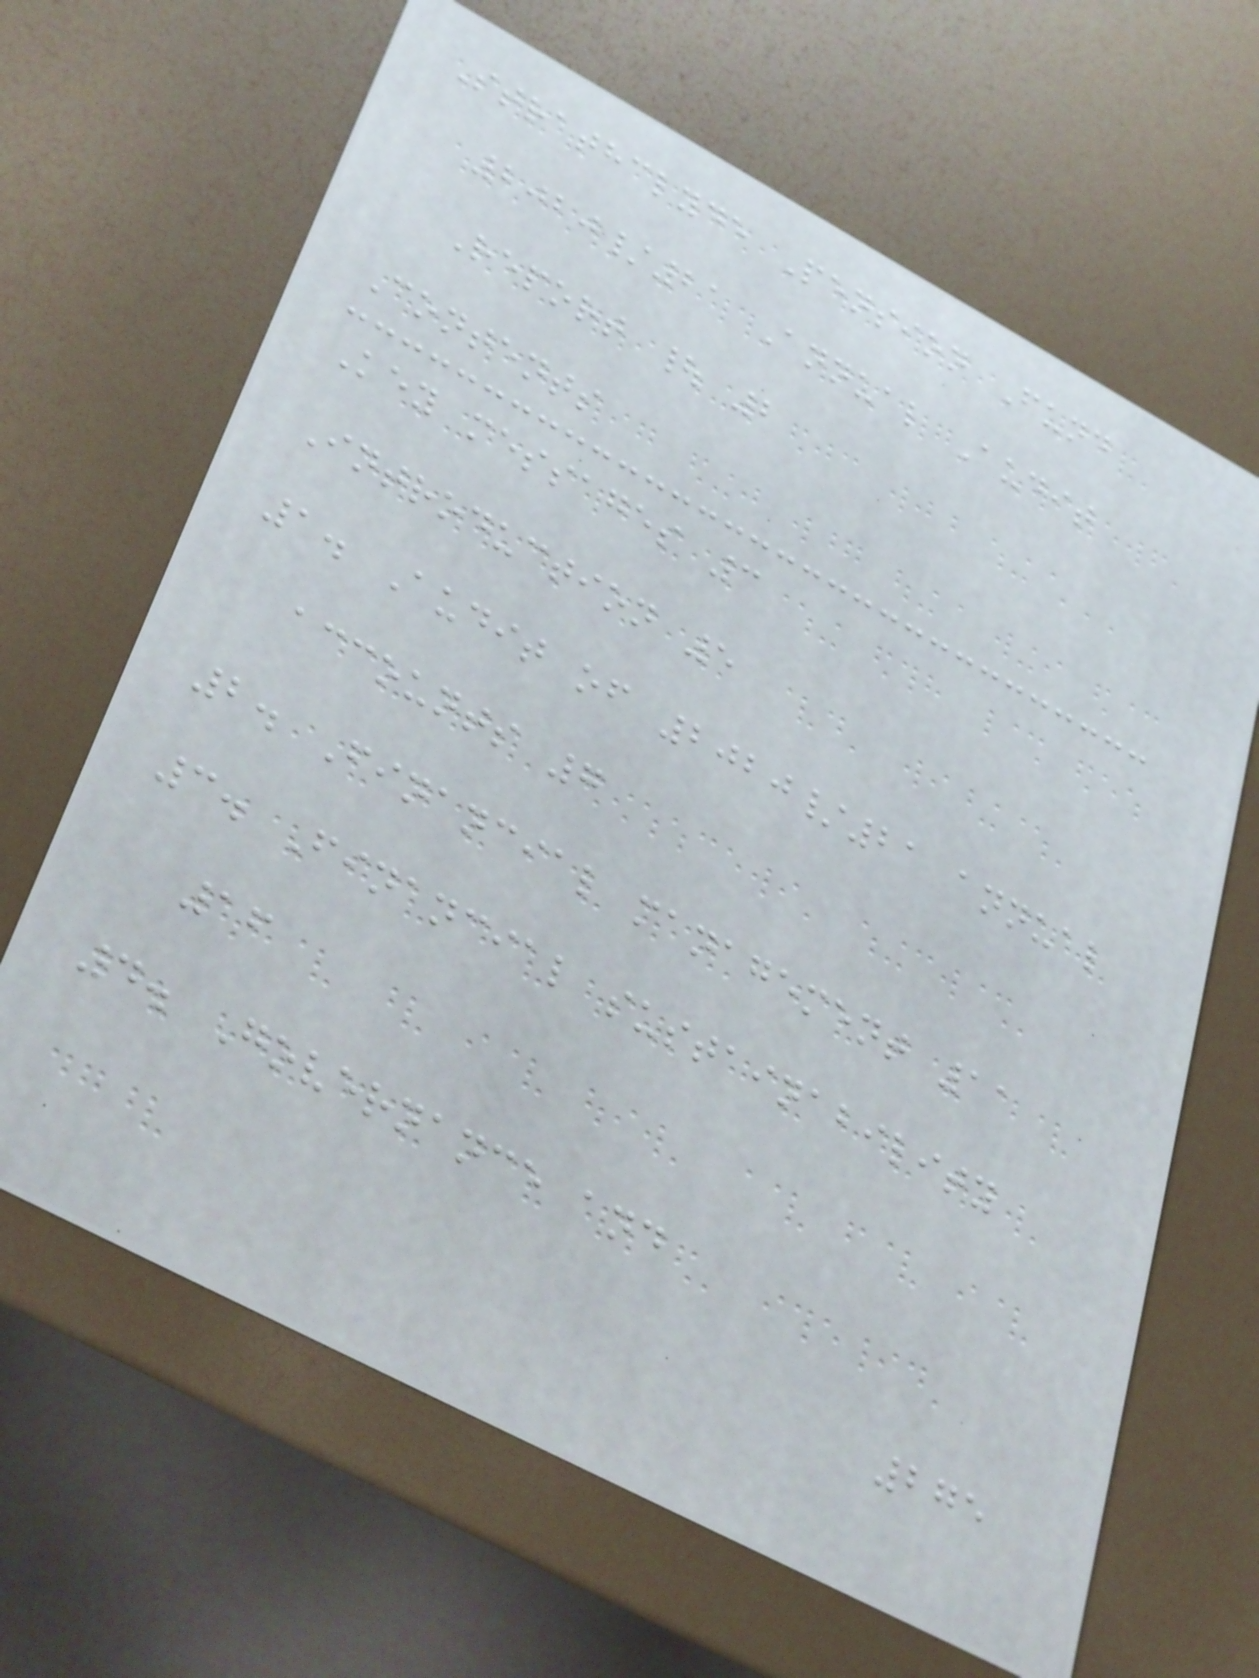Strathclyde Pension Fund
2020/21 Annual Audit
Report | 2
Contents
Key messages 3
Introduction 5
1. Audit of 2020/21 annual
accounts 7
2. Financial management 11
3. Financial sustainability
16
4. Governance and
275
